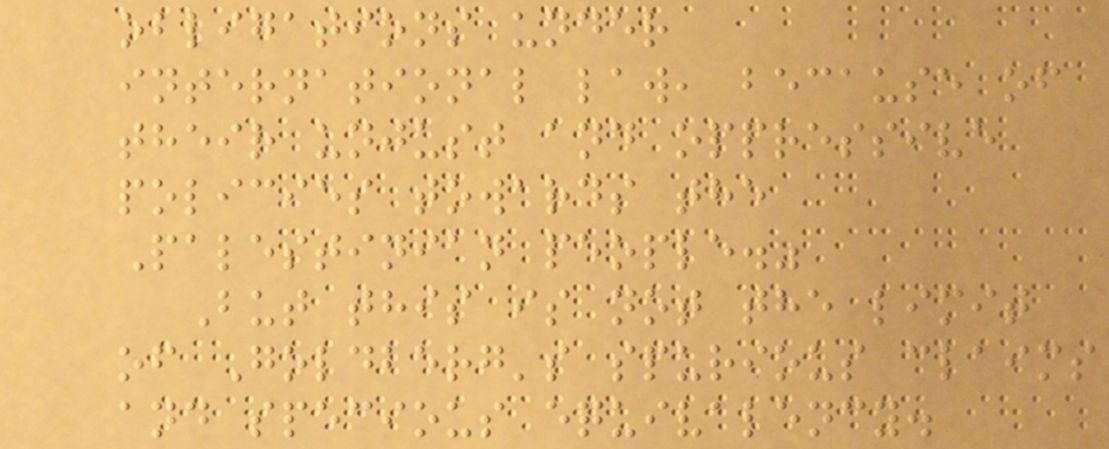obligations under
international law, because of
their unjust and oppressive
policies towards the
Palestinian people."
But this is not the limit
of Goldberg's spurious claims
and specious equivalency.
